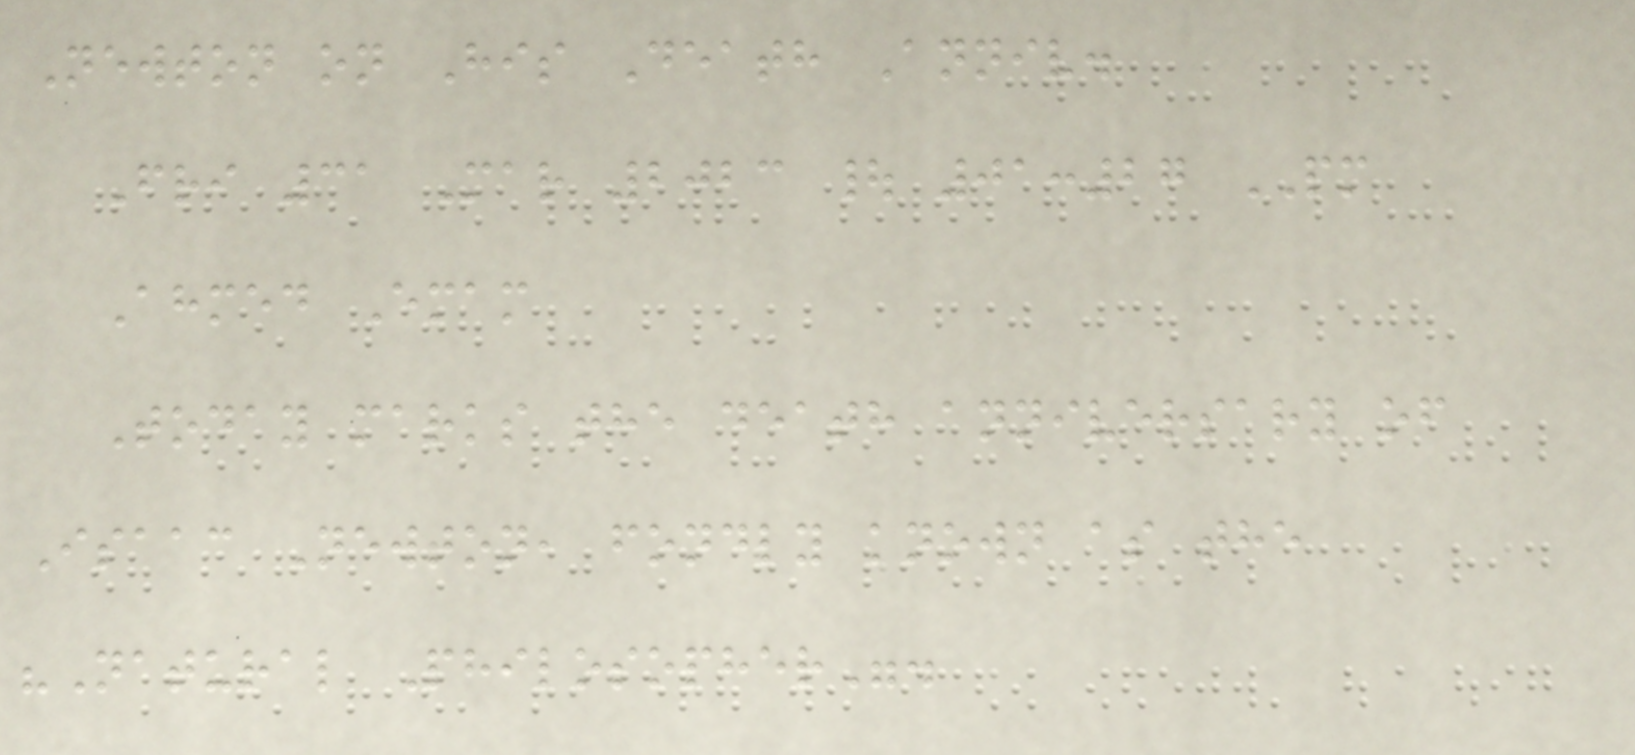Newton on His Death Anniv.
Fri 31 Mar 2023 | 01:27 PM
Ahmed Emam
Today marks the death anniversary of
Isaac Newton, fondly known as the
"Natural Philosopher".
